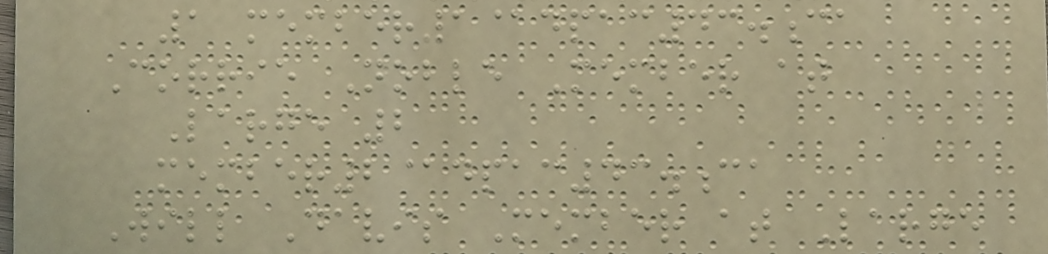1 member1@dpac43.ca
Corrie Noble Member at
Large 2
member2@dpac43.ca
Will Davis Member at Large
